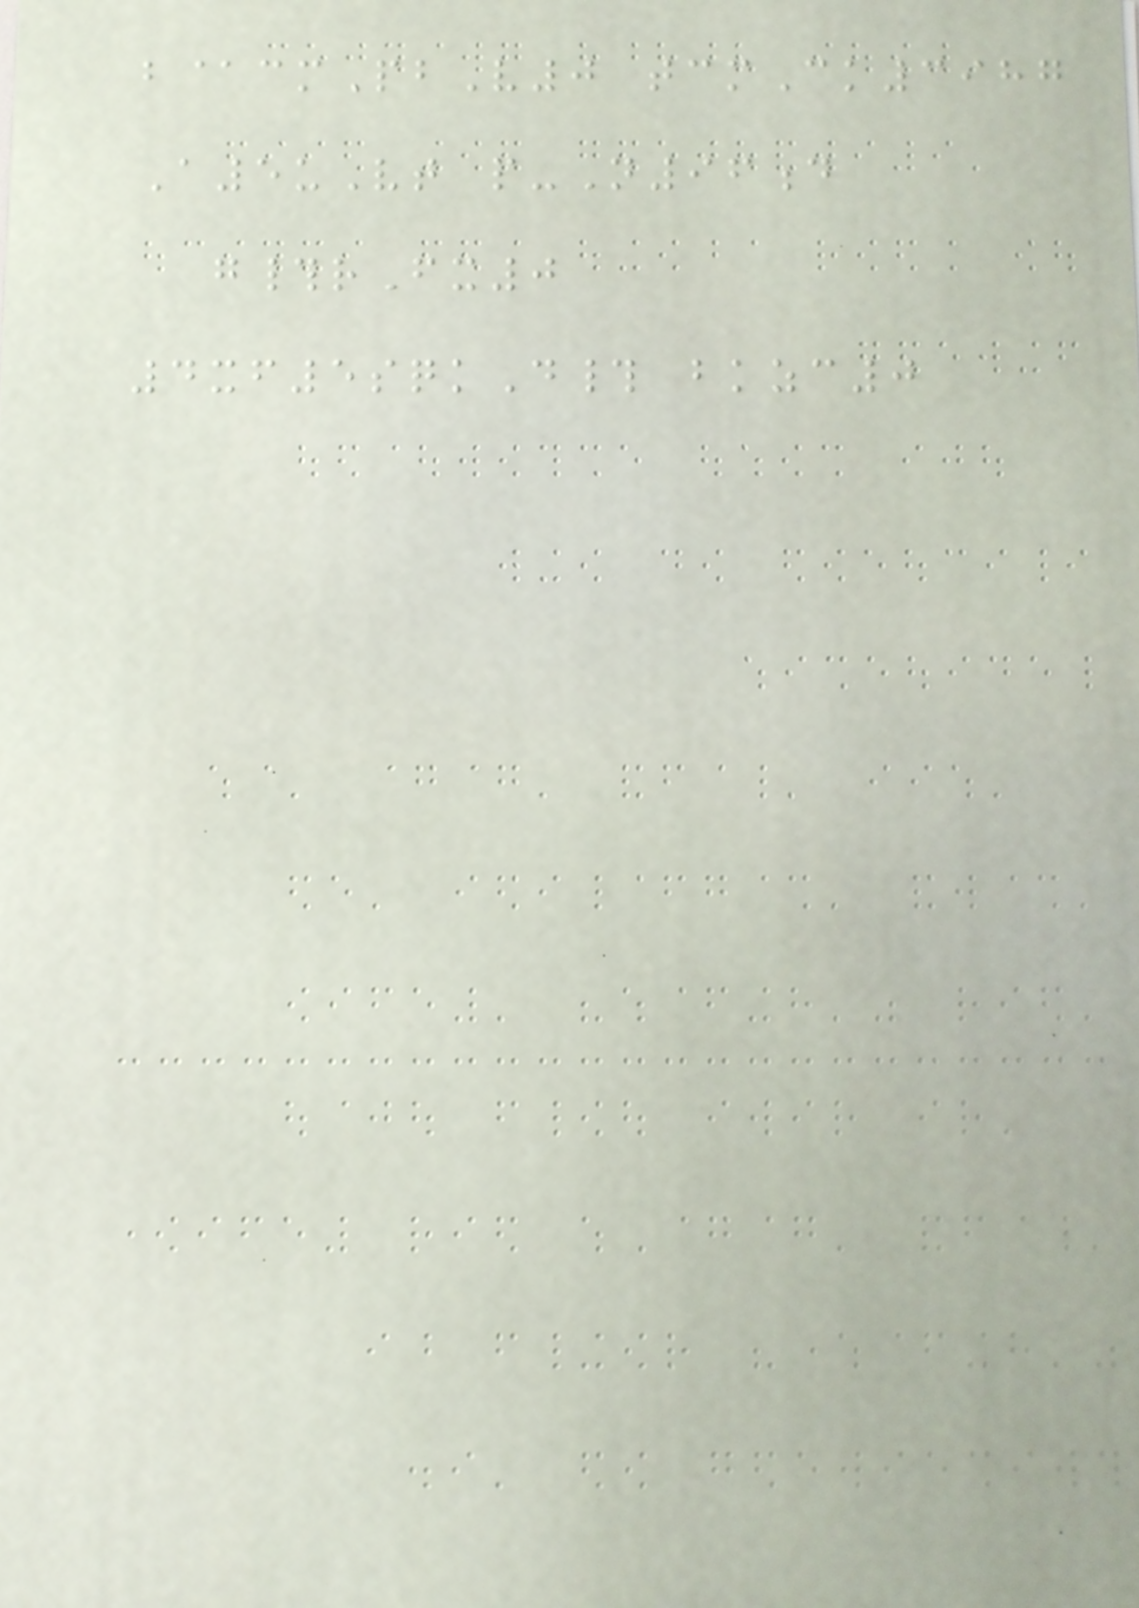b@cmPbV0 tcmCk3987
A5uVt p-N96d
g#rFx0
4xf5sqkD# bkzc0
